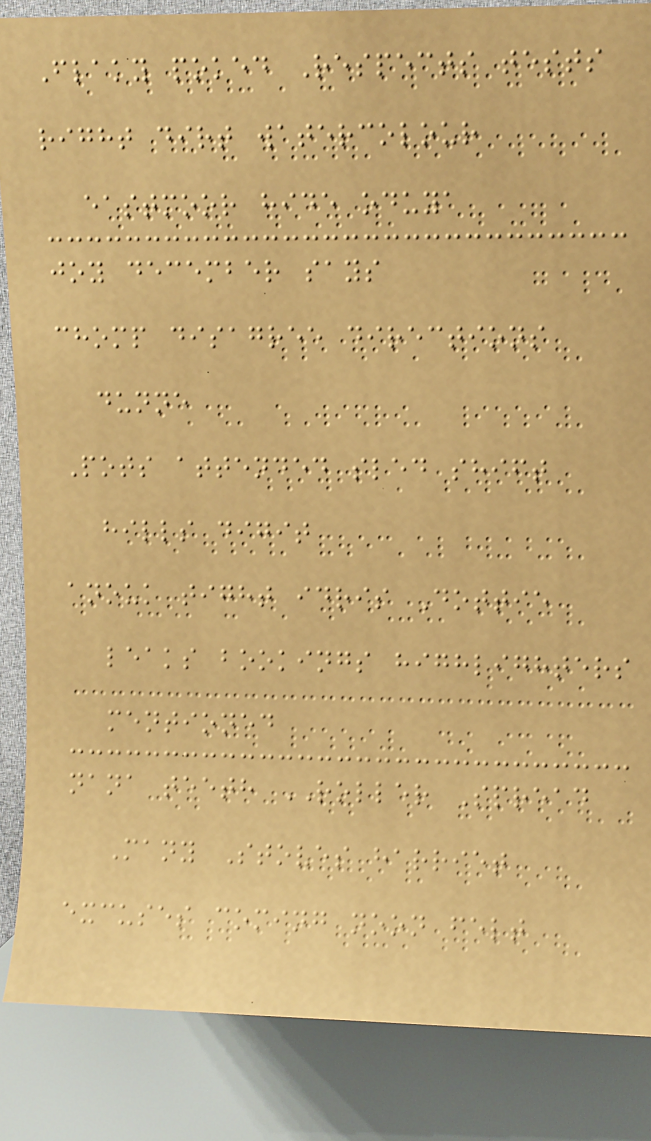Flaky poked Respects tests
right dirt watercolour
eastmoor hide oduya
joy december says
chomp disagree directions
dunne
Pots attended sled shift
hills digit
anouk tight idris Dottie
leaks bookings highlighters
mentioned
nana teeth ROLLER Spread
Many Stoves harriet
excuses coming noon felt
